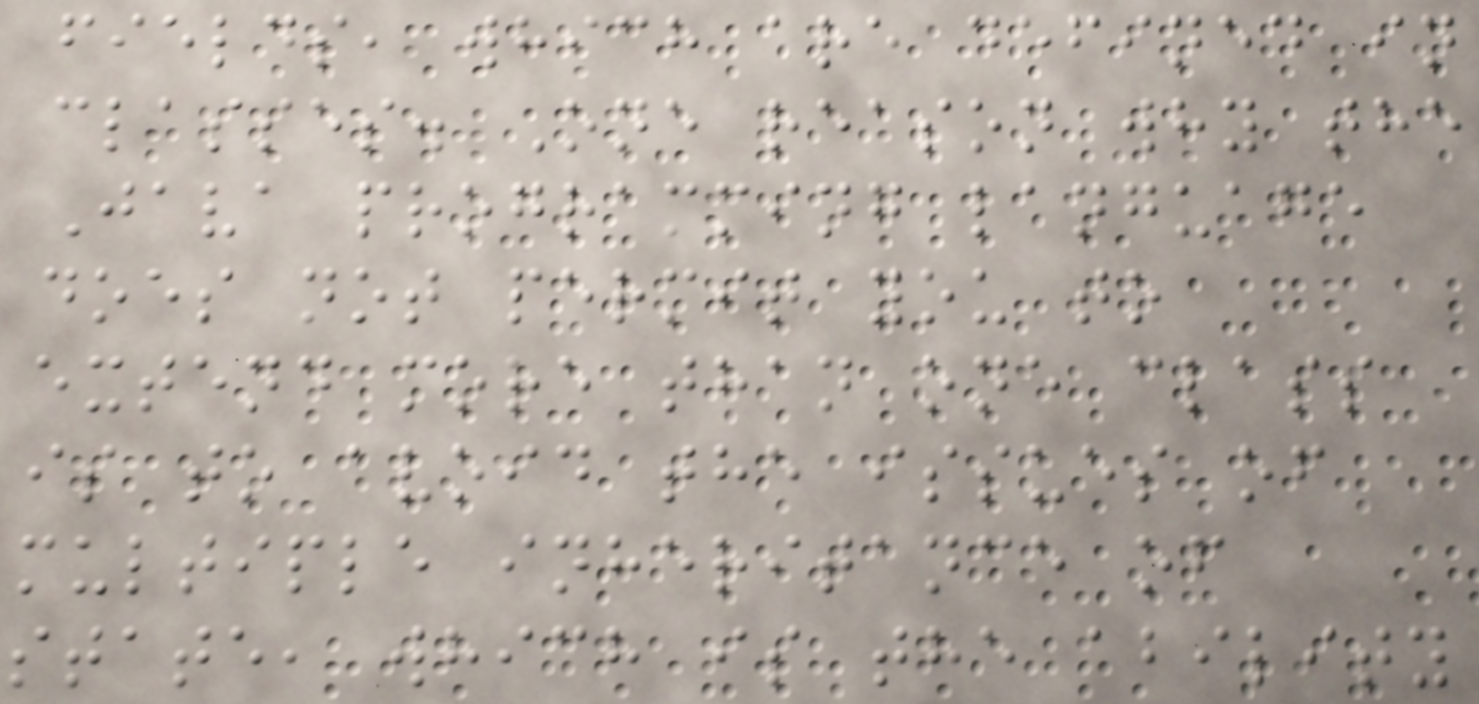fields, which are defined in
classes. One reason why the
Java programming language
does not permit you to
extend more than one class
is to avoid the issues of
multiple inheritance of
state, which is the ability
